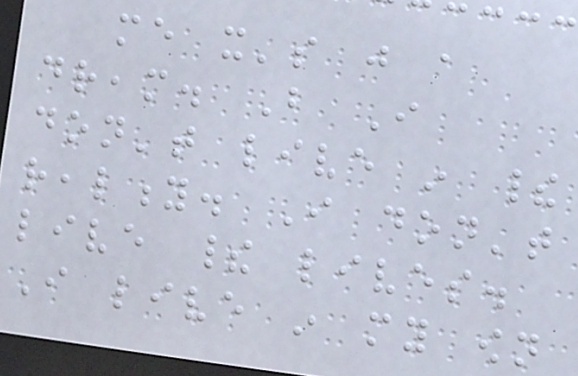me it's just a
dream. But I
don't live in their
reality. I don't
live their lives.
I live in my own
